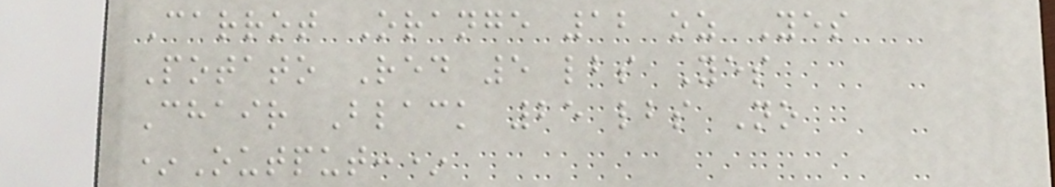Carrot Orange 12 oz Yes
Potato Red 5 lbs Yes
Chair Black 25 lbs No
*Output:*
